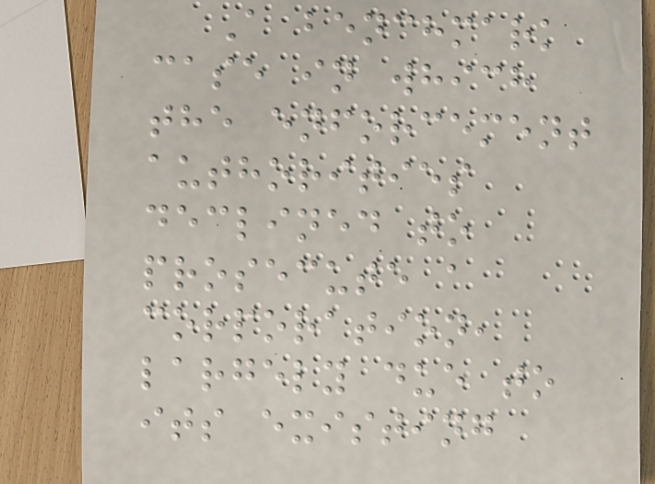A benchmark
case in which
the enforcement
authorities
declined to
prosecute a
corporation,
largely due to
its existing
